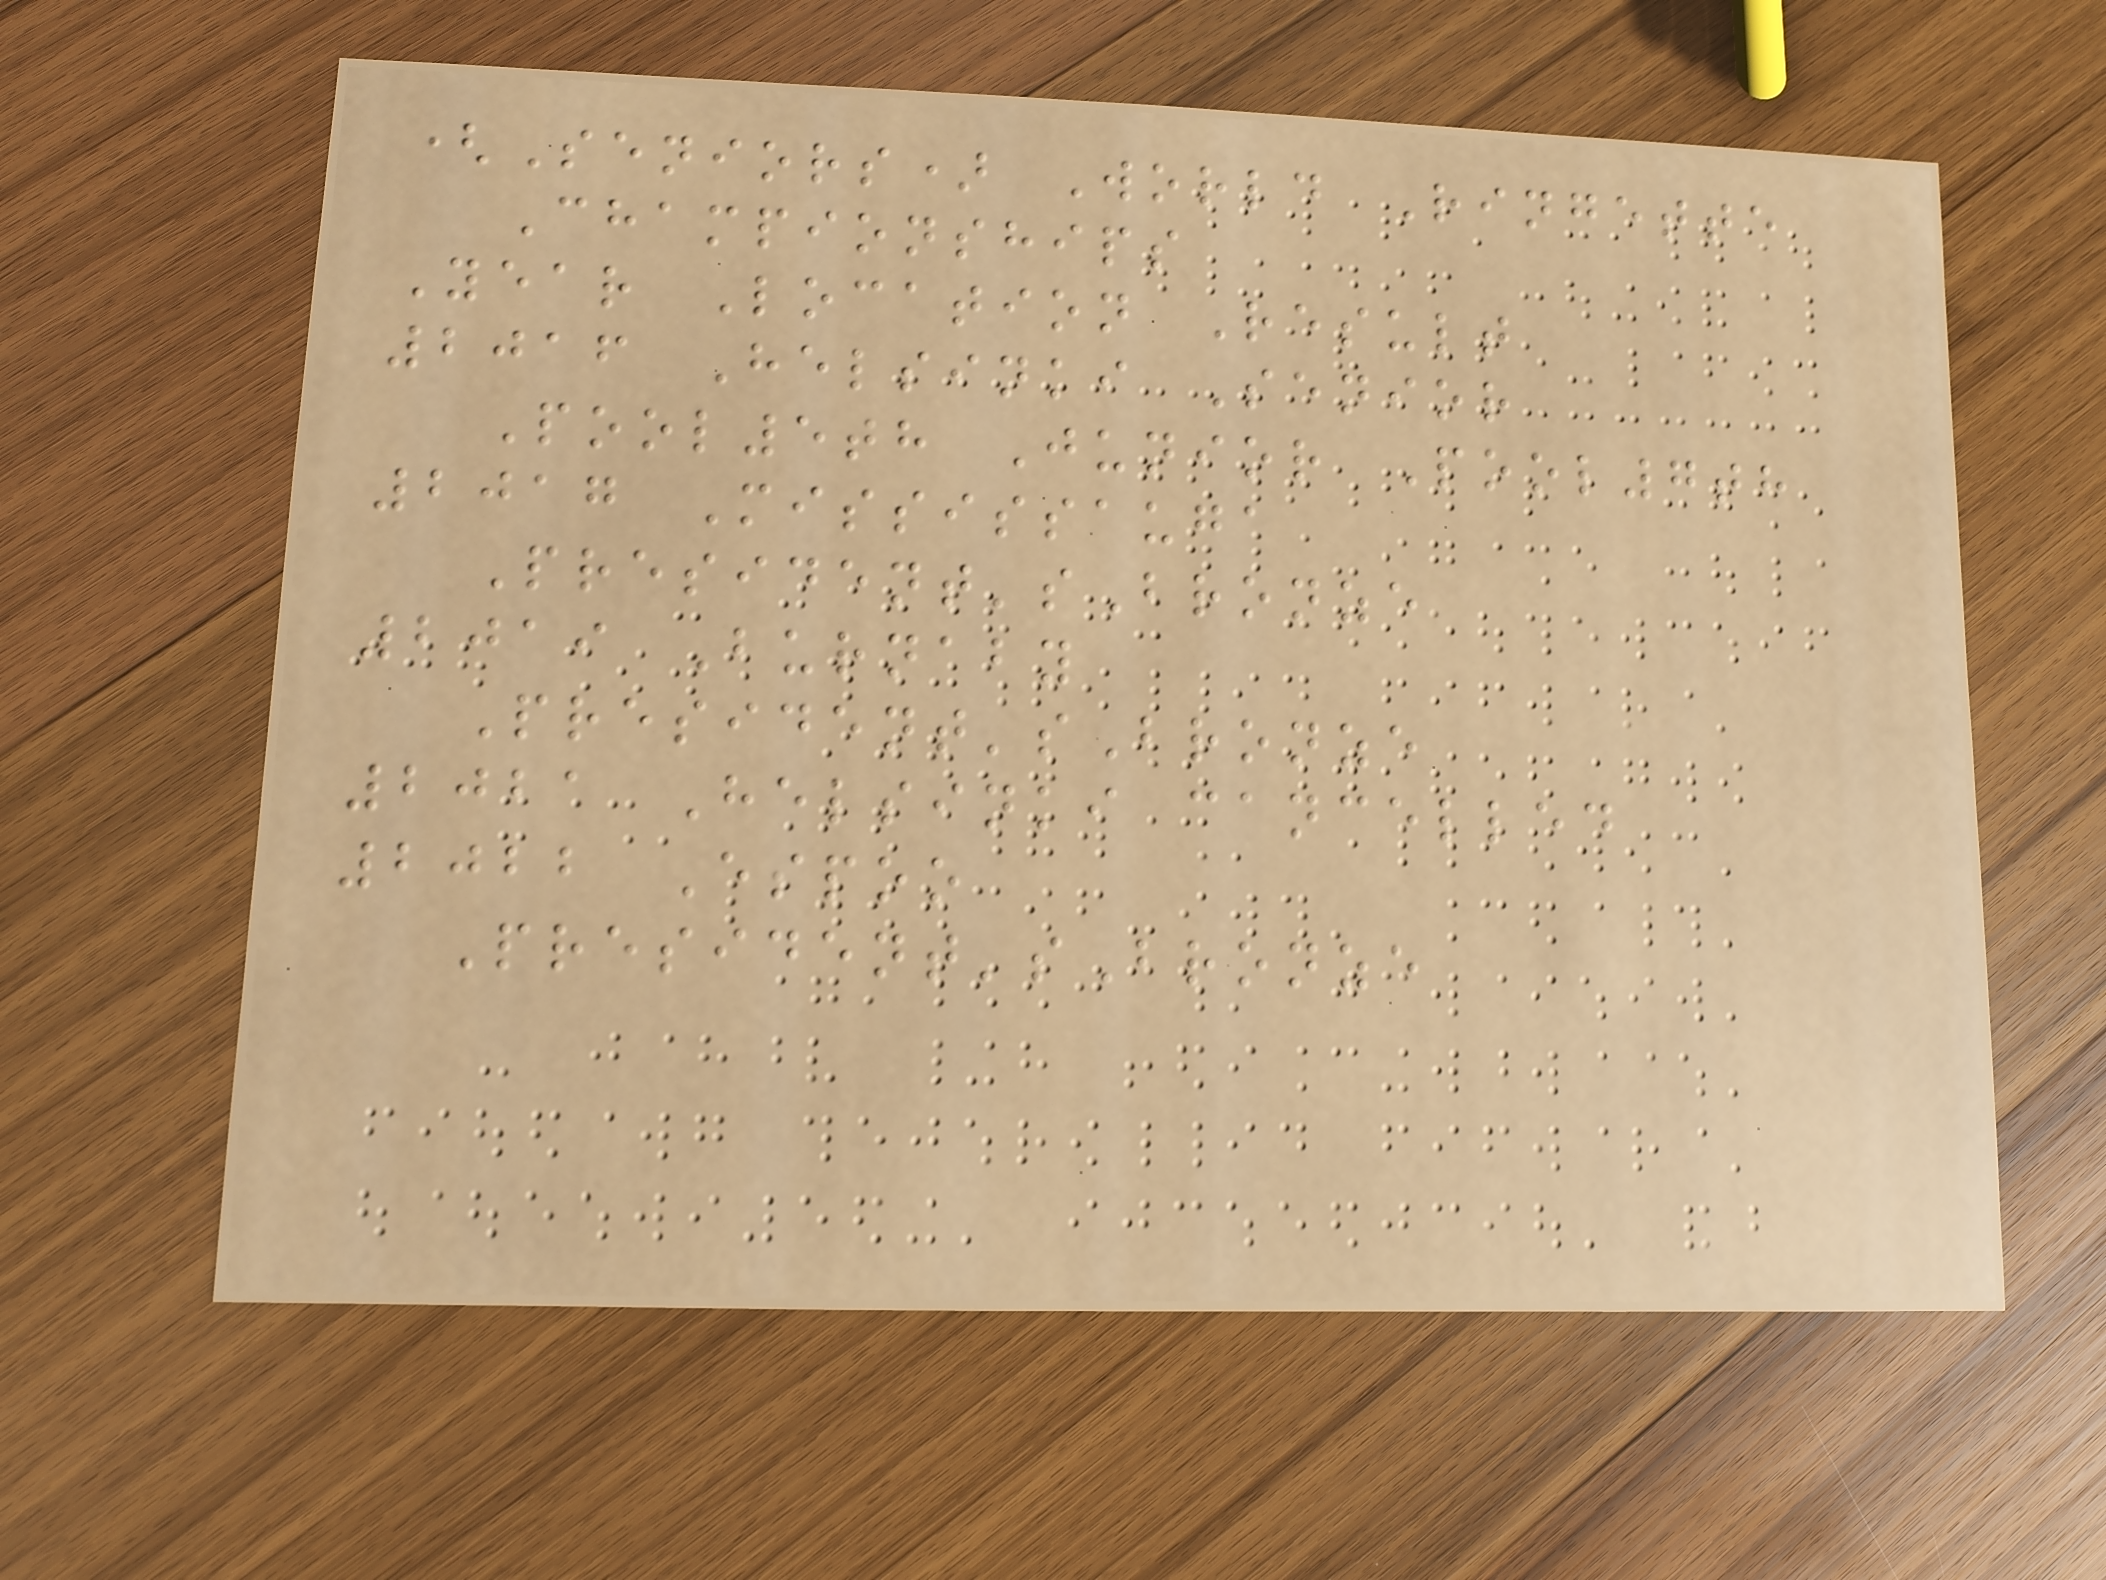(Seniors) World Ringette
Championships
Year Location Result
2016 Helsinki Senior
Pool5th Junior Pool7th
2017 Mississauga
President'sBronze
2019 Burnaby
President'sBronze
2021 Helsinki cancelled
2022 Espoo
President'sBronze
